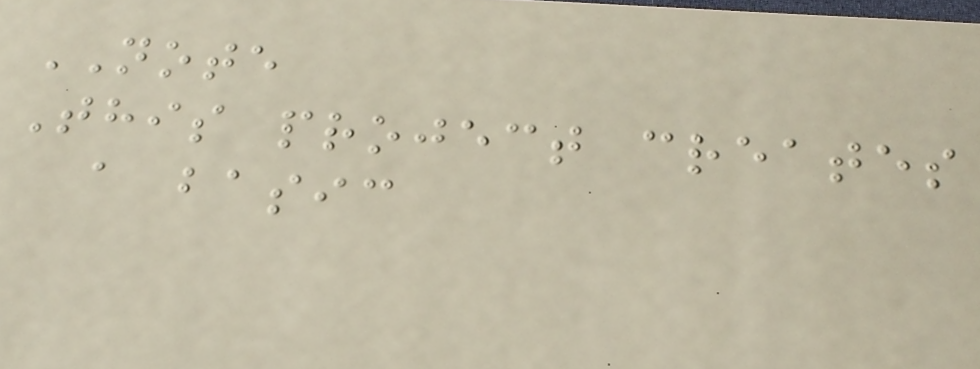NOTE
This project creates
a basic
